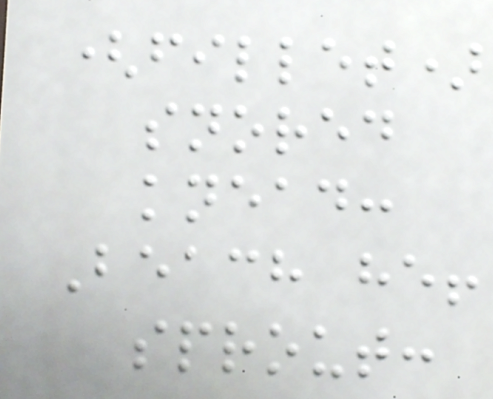(fillet)
snored
knead:
Beach he!
sprout:
